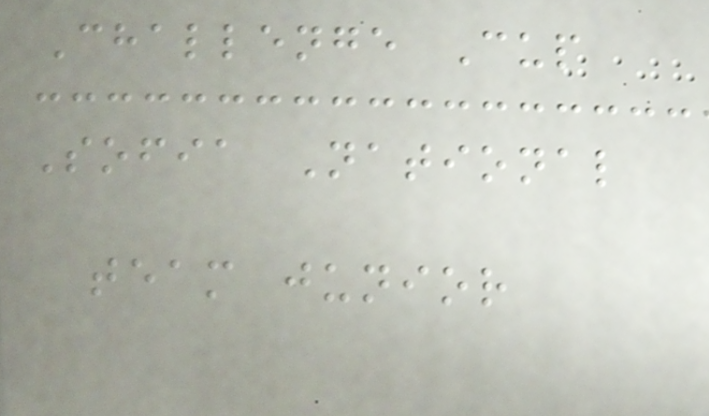Challenge Cup
Sofia National
team junior
